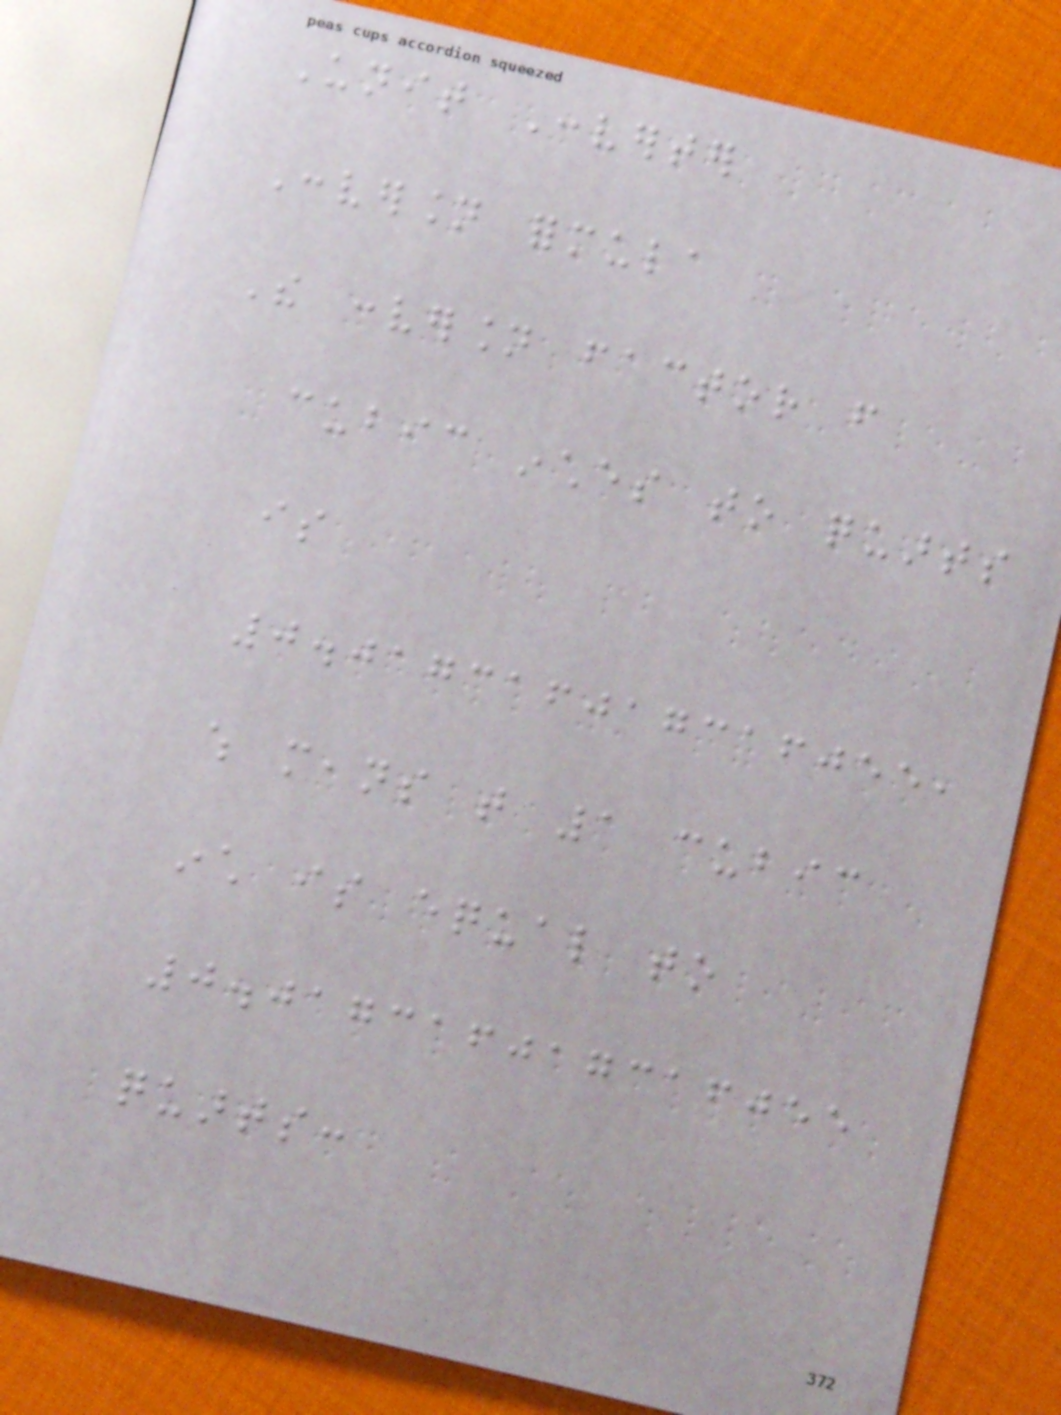Unit Converter
Conversion formula
The conversion factor from
cubic inches to quarts
is
0.017316017316055,
which means that 1 cubic
inch is equal to
0.017316017316055
quarts:
